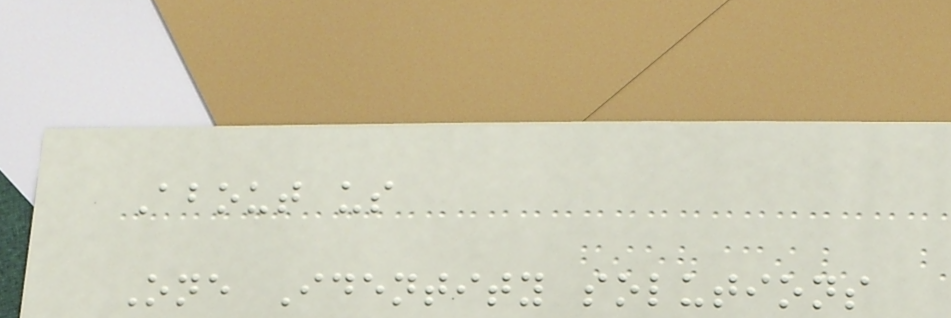About us
One Identity solutions
